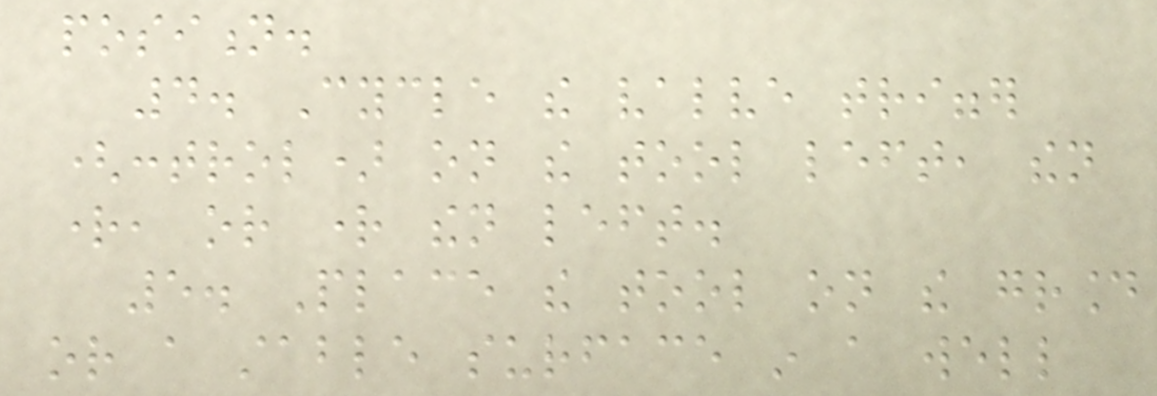position.
4. Cycle the valve trigger
(control) on the tool left, then
right, or right then left.
5. Place the tool on the ground
or a stable surface in a well
